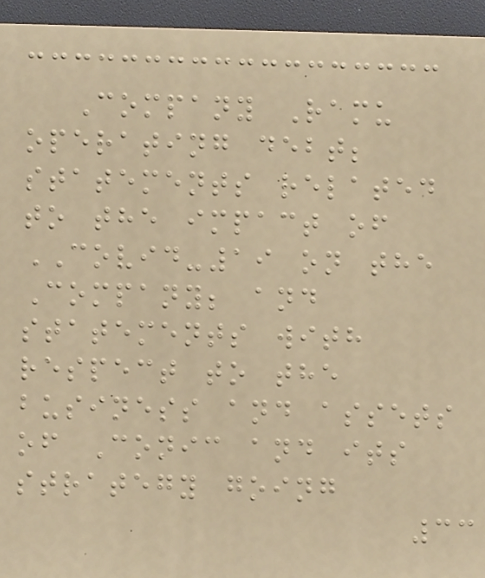Company Ramu
operating debt;
statements related
to the impact of
COVID-19 on the
Company; and
statements with
respect to the
business and assets
of Conic and its
strategy going
33
